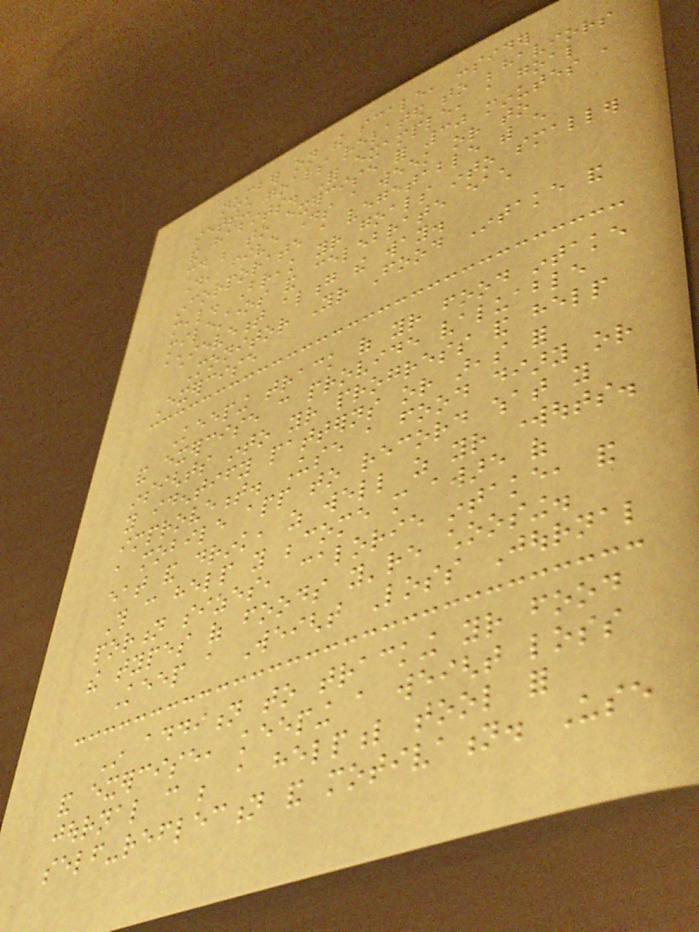number on the scale, consider
setting goals related to behaviors
and habits. For example, a goal
could be to exercise for 30 minutes a
day, five days a week or to
incorporate a vegetable with every
meal. Break your goals into smaller
milestones and celebrate each
achievement along the way.
Monitor Your Food Intake and
Exercise
Keeping track of your food intake
and exercise can provide valuable
insights into your progress and help
you identify patterns or areas for
improvement. Use a food diary or
a mobile app to record what you
eat and drink, as well as your workouts.
This can help you become more aware of
portion sizes, calorie intake, and
the types of foods you're choosing.
Keep a Weight Loss Journal
In addition to tracking your food
and exercise, keeping a weight loss
journal can be a helpful tool for
self-reflection and motivation. Use
